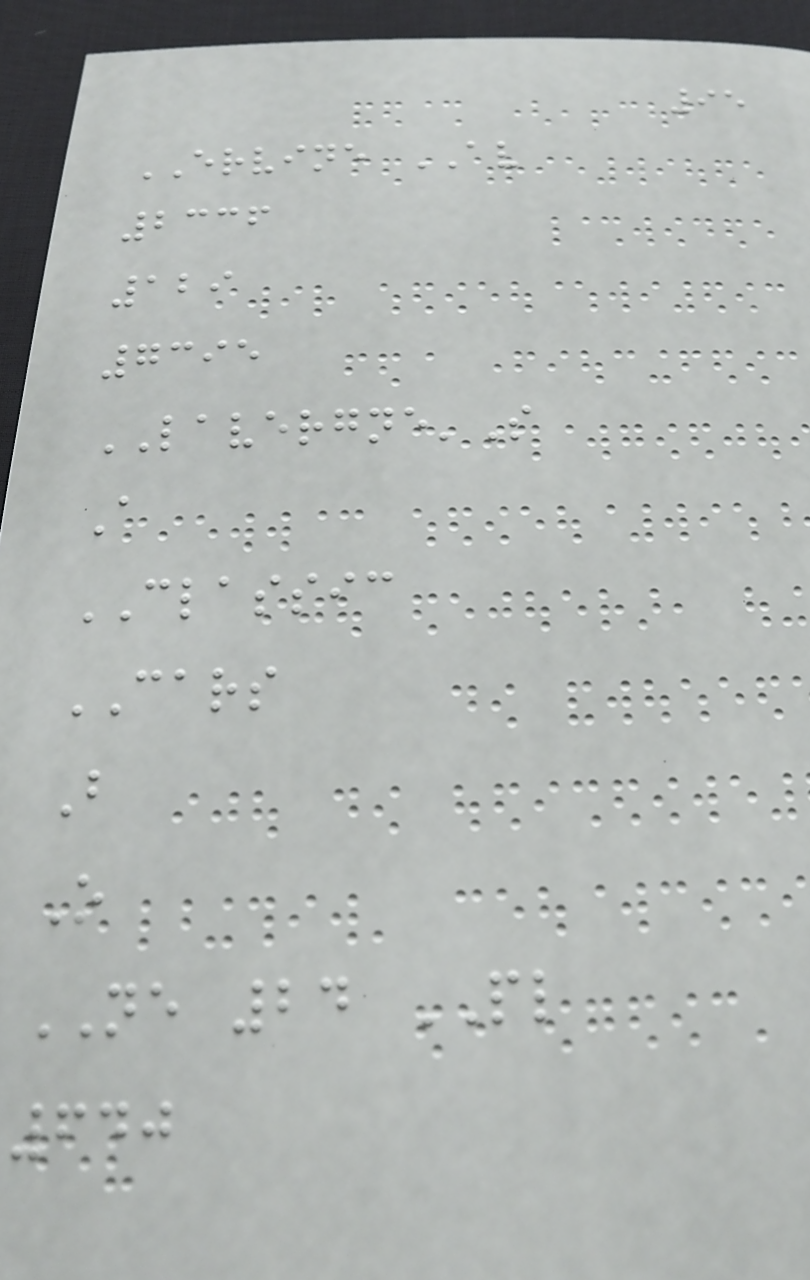95
ERVINE AV
2336
129
7395
LAVERGNE'S
A
CLASSIC
CARS
B
O
NE 24 PL
640
